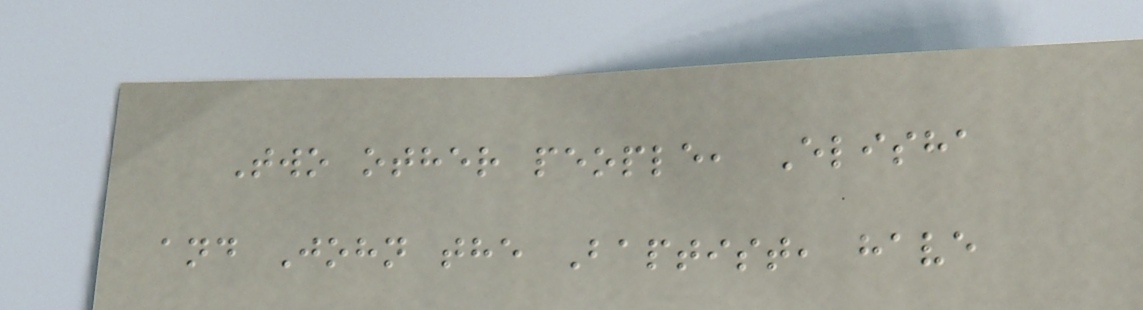Two other people, Elisha
and John the Baptist, have
